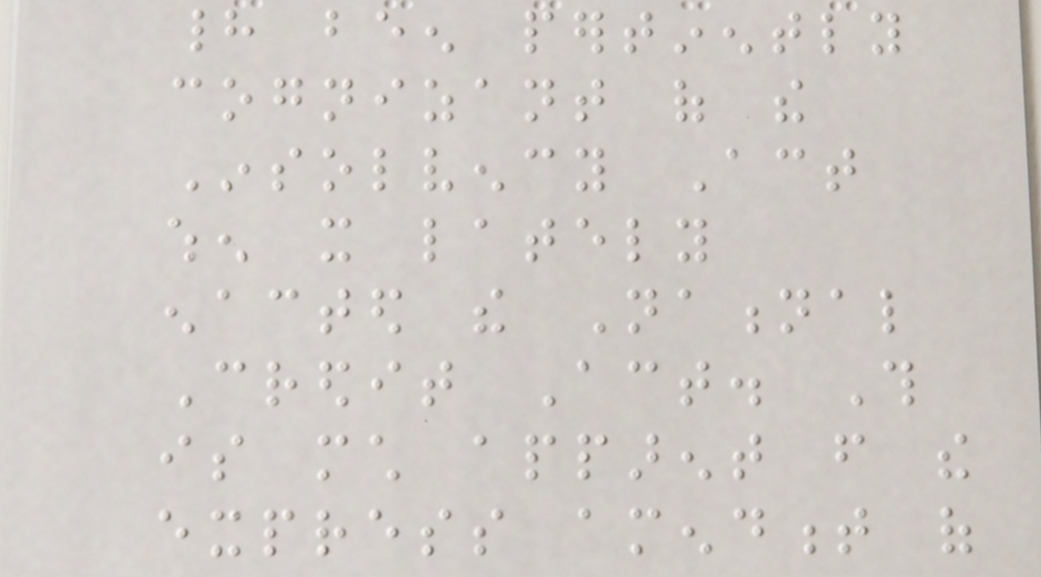had been pertinently
cognizant of the
Insolvency Act
when it lately
enacted the National
Credit Act. This
is much apparent from the
express amendment of
